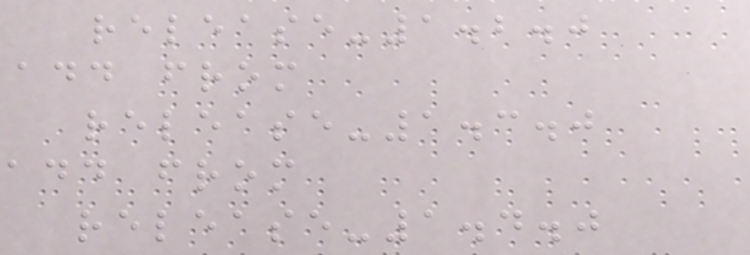release-1.2.0
add from
release-1.3.0
add from
release-1.4.0
